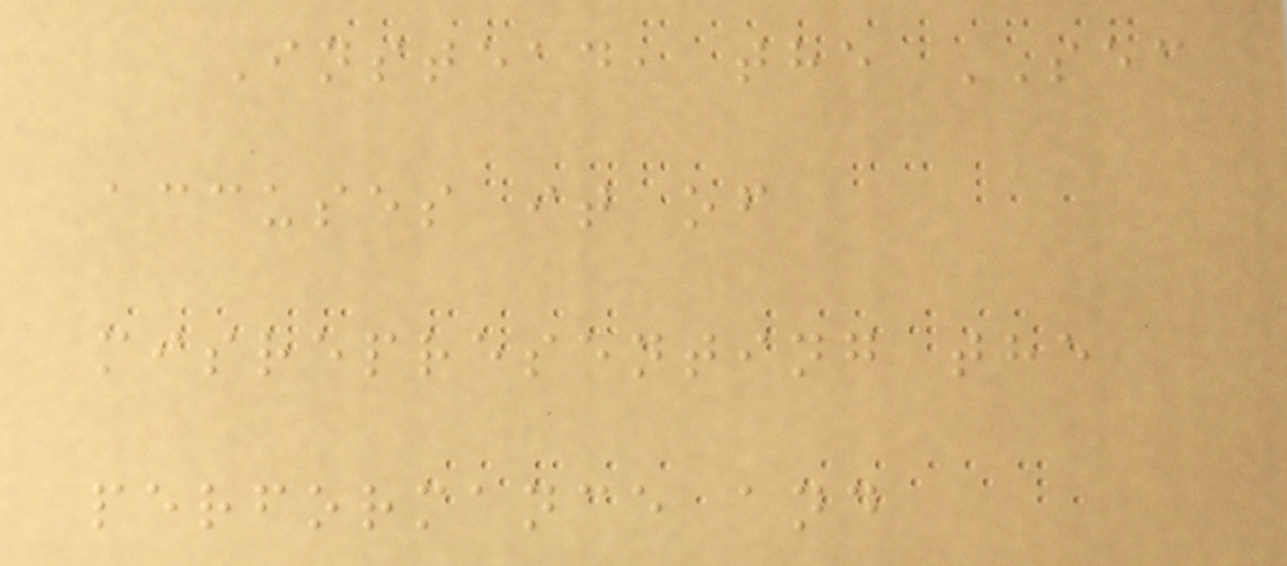Instead, the SEC
accuses it of
misrepresenting the
performance and
